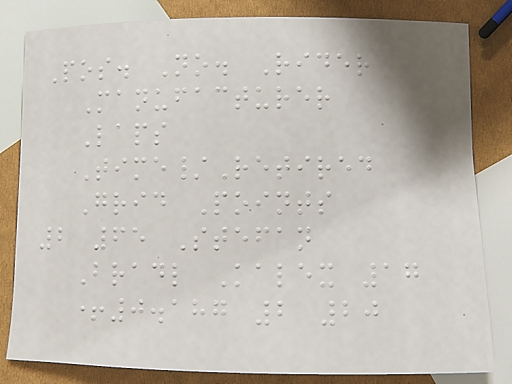Pos. No. Rider
Manufacturer
Laps
Time/Retired
Grid Points
2 65 Stefan
Bradl Kalex 17
+0.187 2 20
